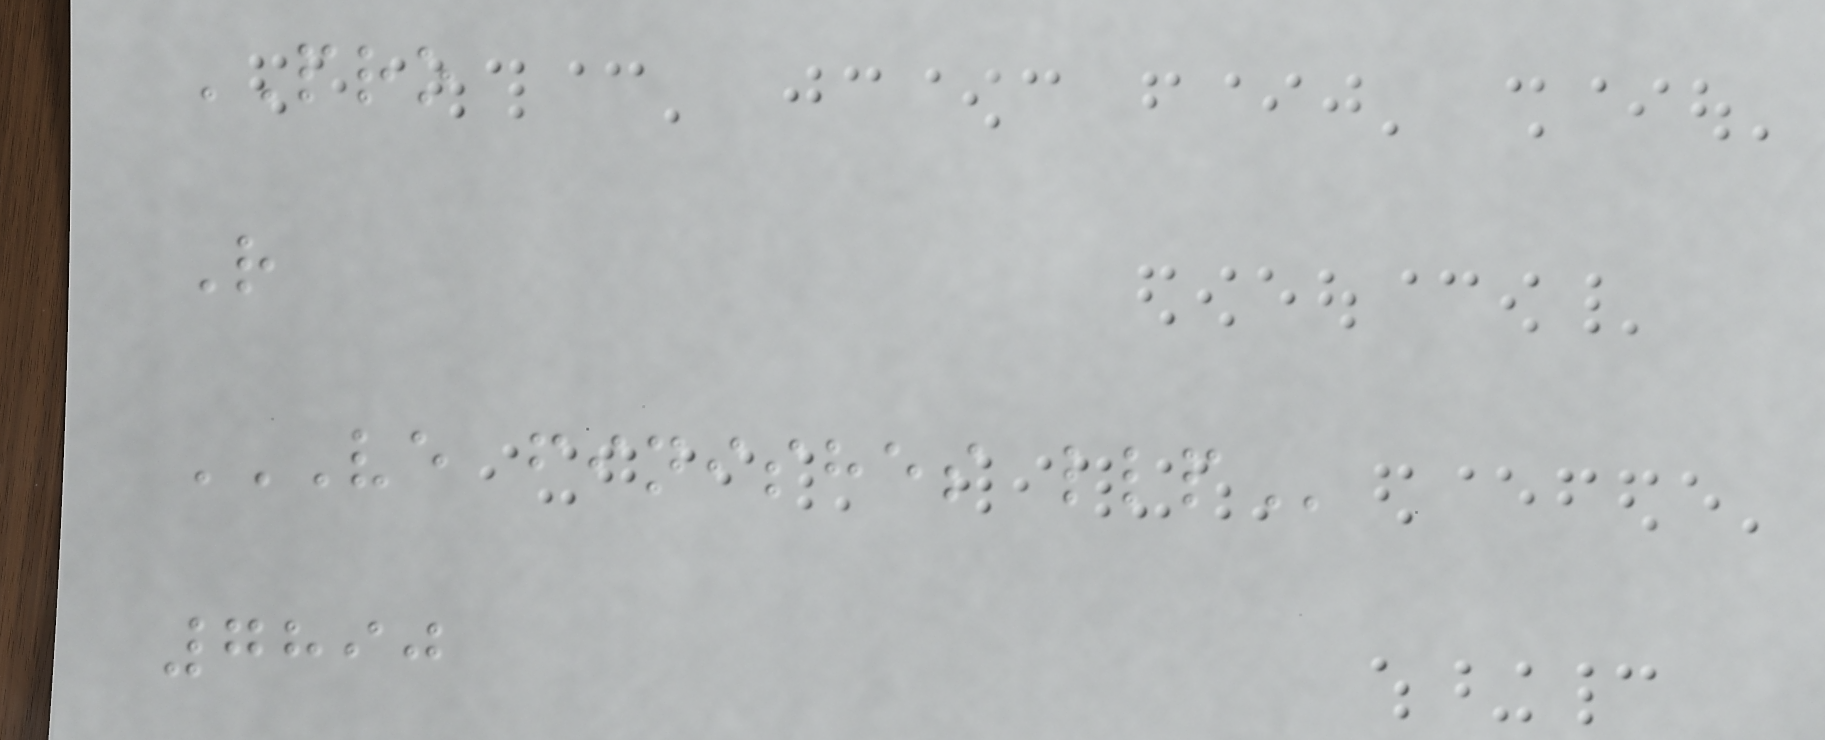PRO
R
VE FINISHES LLP
7890
